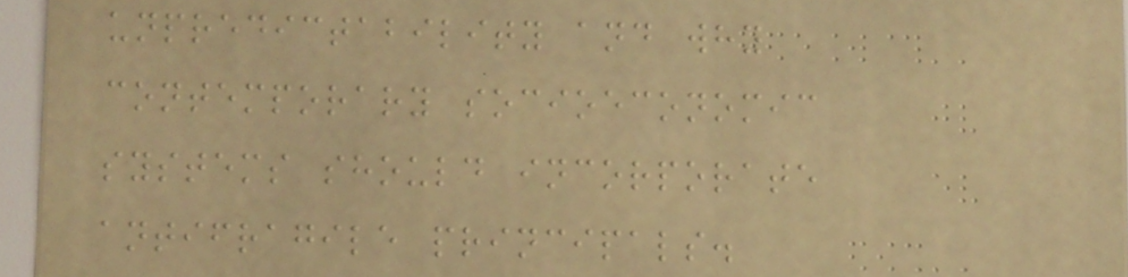unpredictability and why
contemporary socioeconomic
systems should incorporate
antifragile principals.
